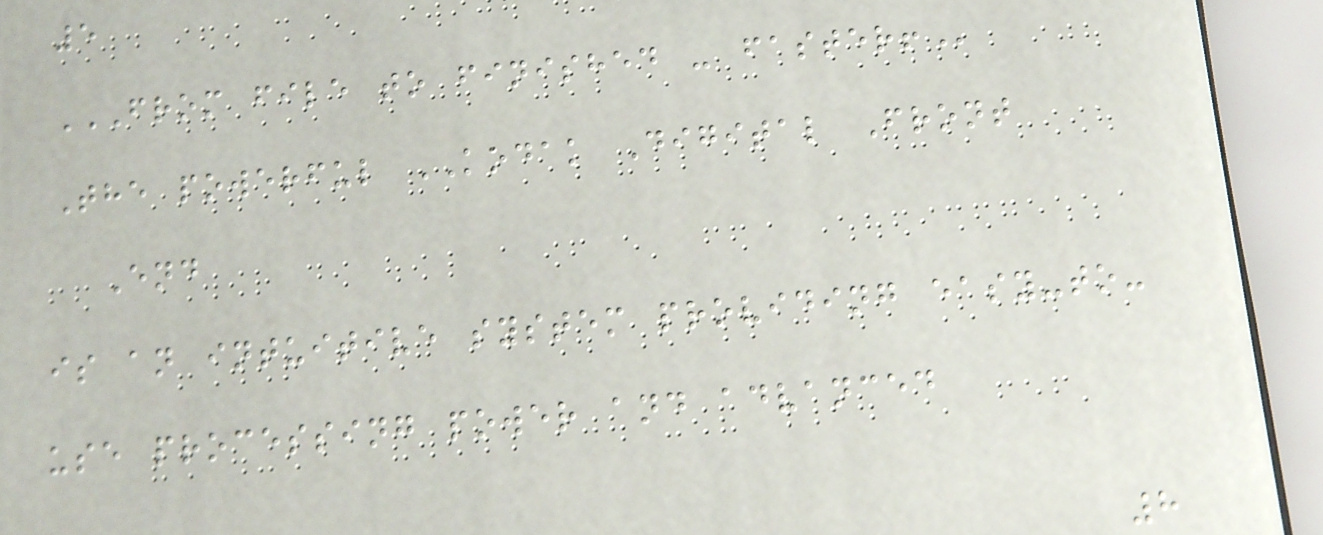5
FROM FILE TO FINISHED - FASTER!
The powerful KODAK Digital Front
End
is an intuitive system providing easy-to-
use processing power and advanced
8
